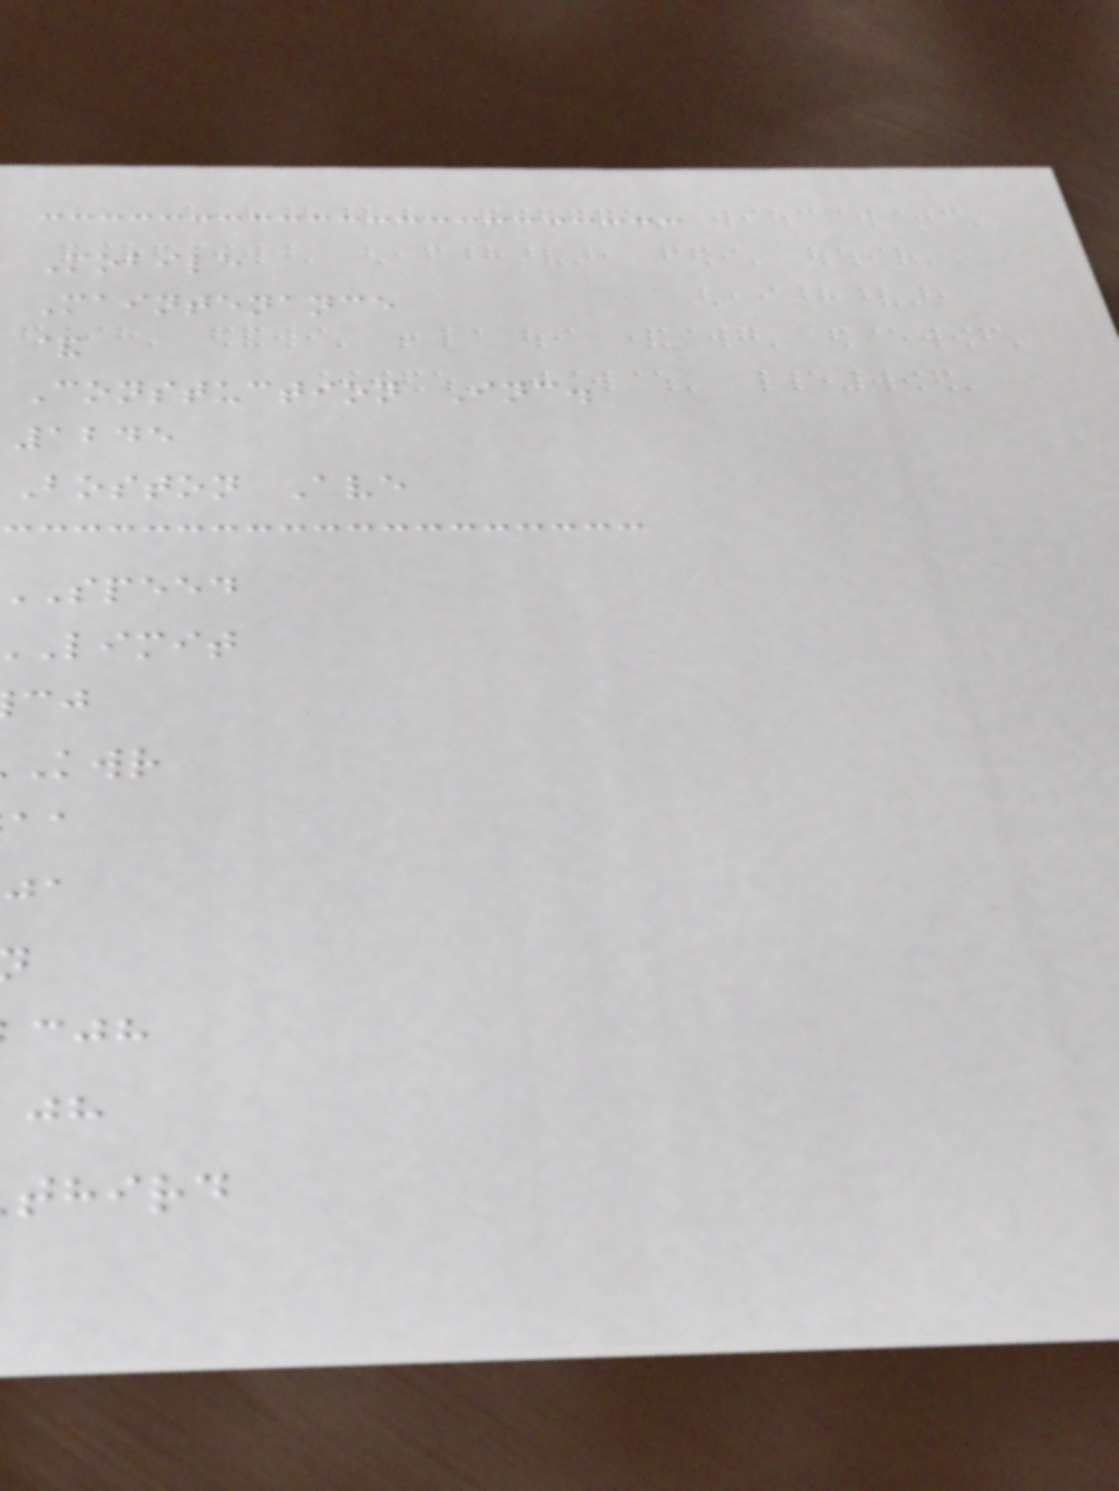Mobile
Maintenance
&
Constuction Inc.
1245
Boston Ave
speed
limit
third
